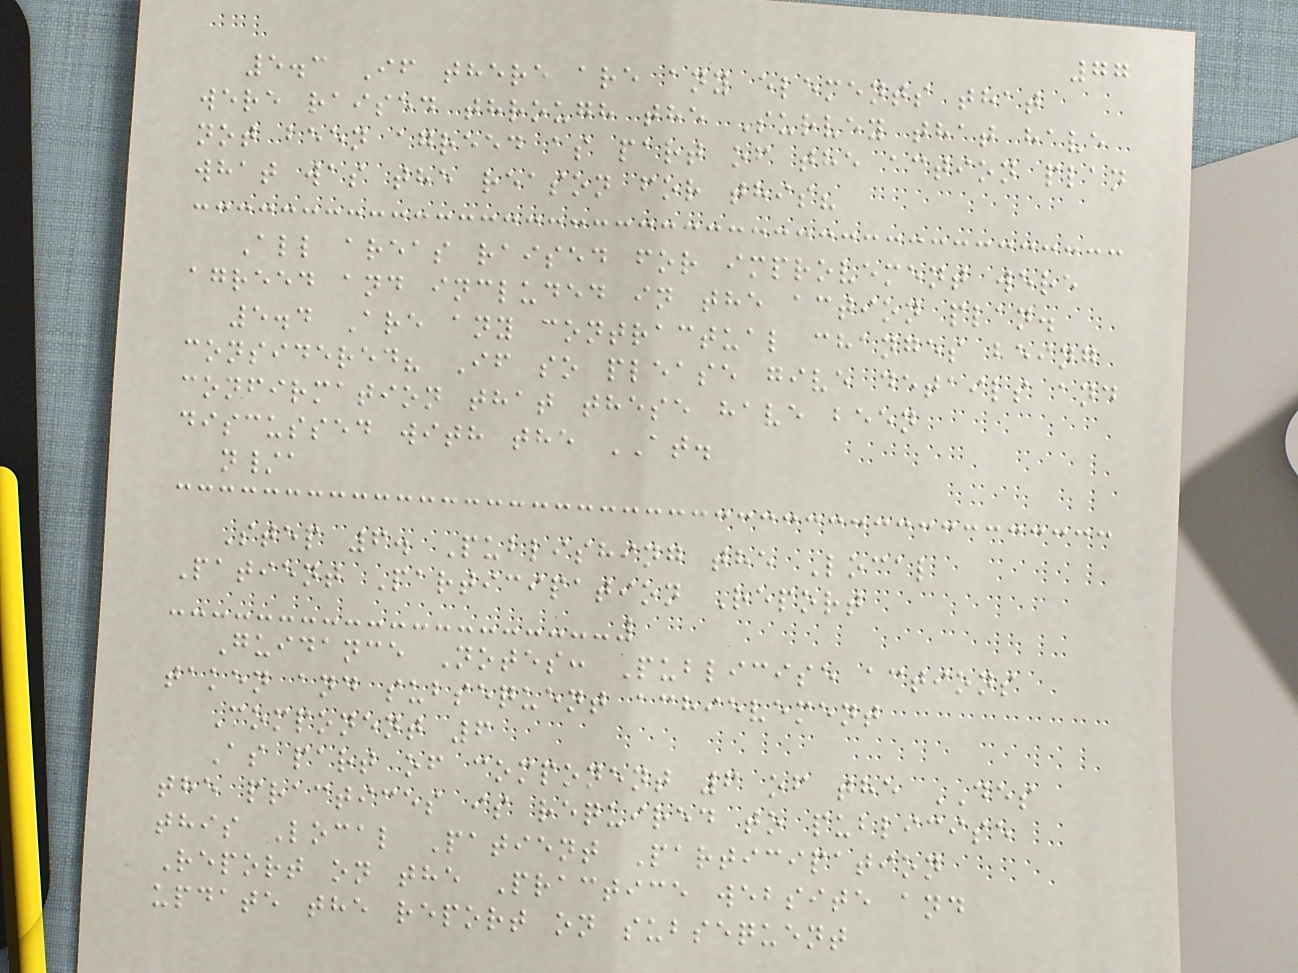77
5.3 If there are any elements that
were raised through the Survey that have
not been agreed as part of the action plan
what was the reason for this?
All areas raised for improvement were
agreed and included in the action plan.
5.4 Are any contractual changes being
considered? If so please give details and
confirmation that these have been
discussed with the AT.
n/a
Step 6. Publishing the Local
Patient Participation Report
Guidance Notes: Publicise actions
taken and subsequent achievement
Component 6
As part of component 6 of the DES
the practices is required to publicise
this Local Patient Participation
Report on the Practice website and
update the report on subsequent
